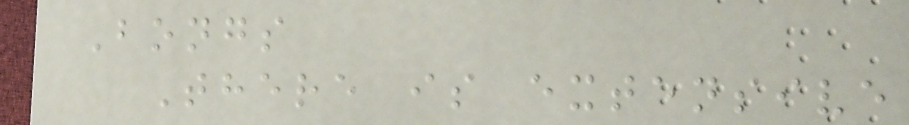Bongs
There is extensive
